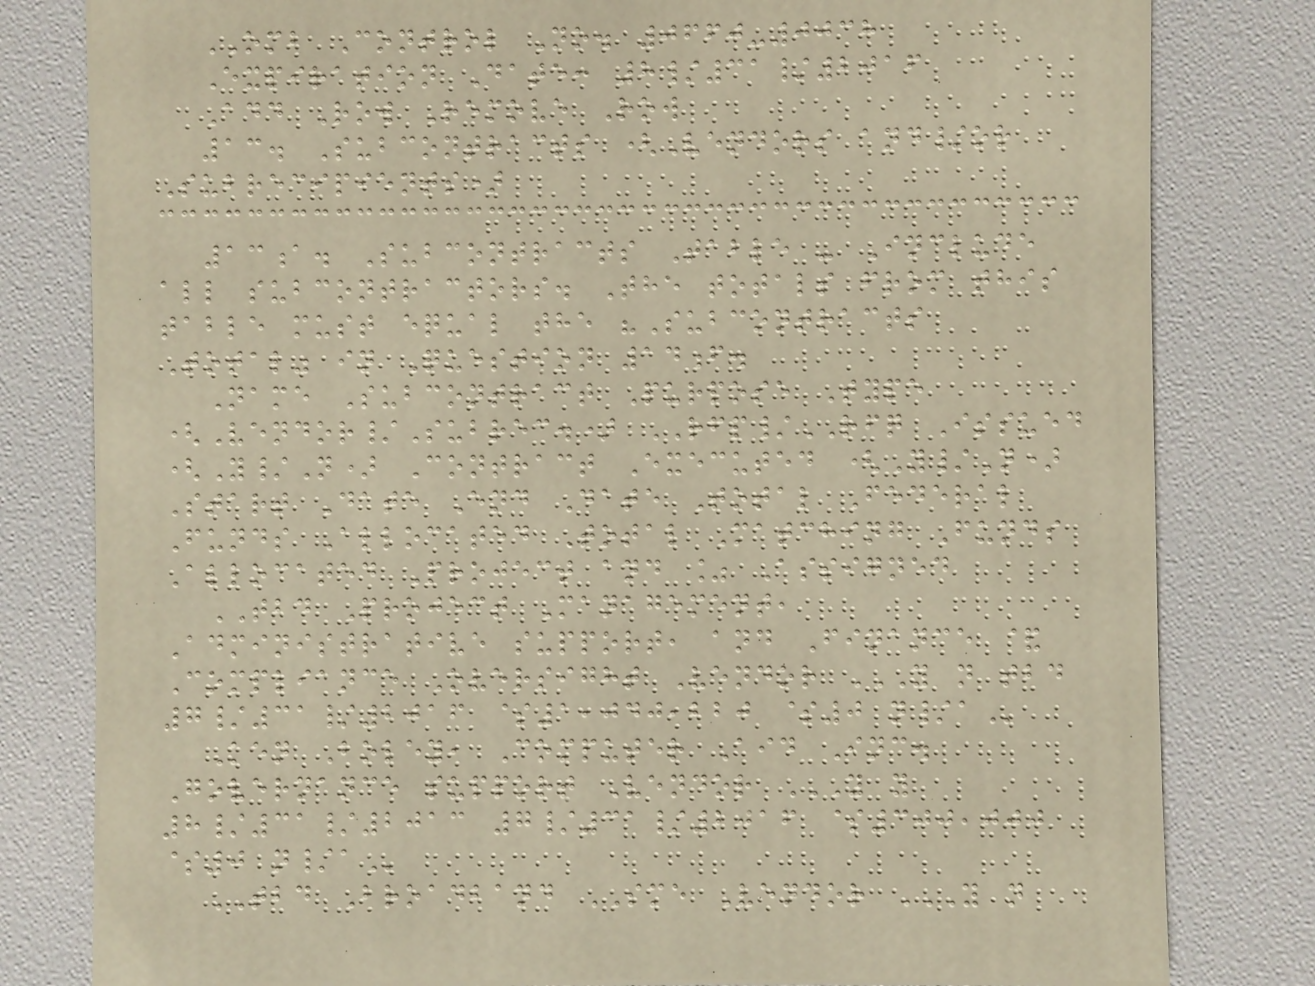OMB Control No. 0660-0038
Expiration Date: 8/31/2016
Add Row Remove Row
13. Subcontracts (Vendors and/or
Subrecipients)
13a. Subcontracts Table - Include
all subcontractors. The totals from this
table must equal the "Subcontracts
Total" in Question 14f.
Name Subcontract Purpose Type
(Vendor/Subrec.) RFP/RFQ Issued
(Y/N) Contract Executed (Y/N)
Start Date End Date Total Federal
Funds Allocated Total Matching Funds
Allocated Project and % Assigned
TBD Project Management,
Administrative support, and Finance &
Compliance Oversight Vendor Y N TBD
7/31/2016 $1,040,220 $0 N/A
Ken Boley, Computer Aid Inc.
Governance support Vendor Y Y
8/31/2013 7/31/2016 $300,000
$0 N/A
TBD Broadband SME Vendor Y N
